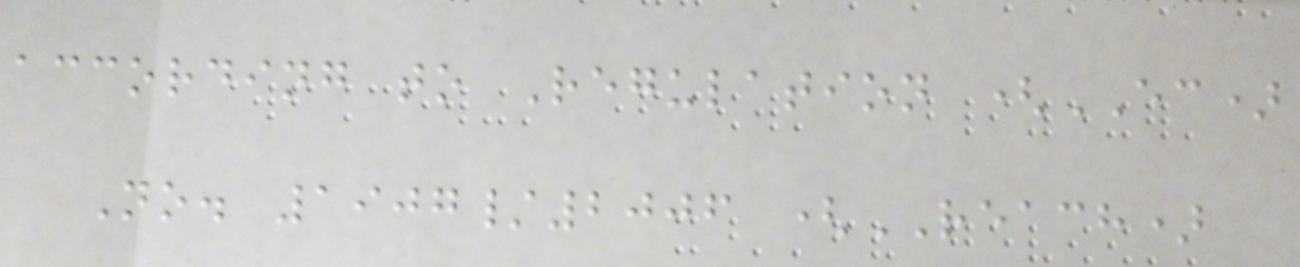according to Regulation (EC)
No. 1907/2006 (REACH)
